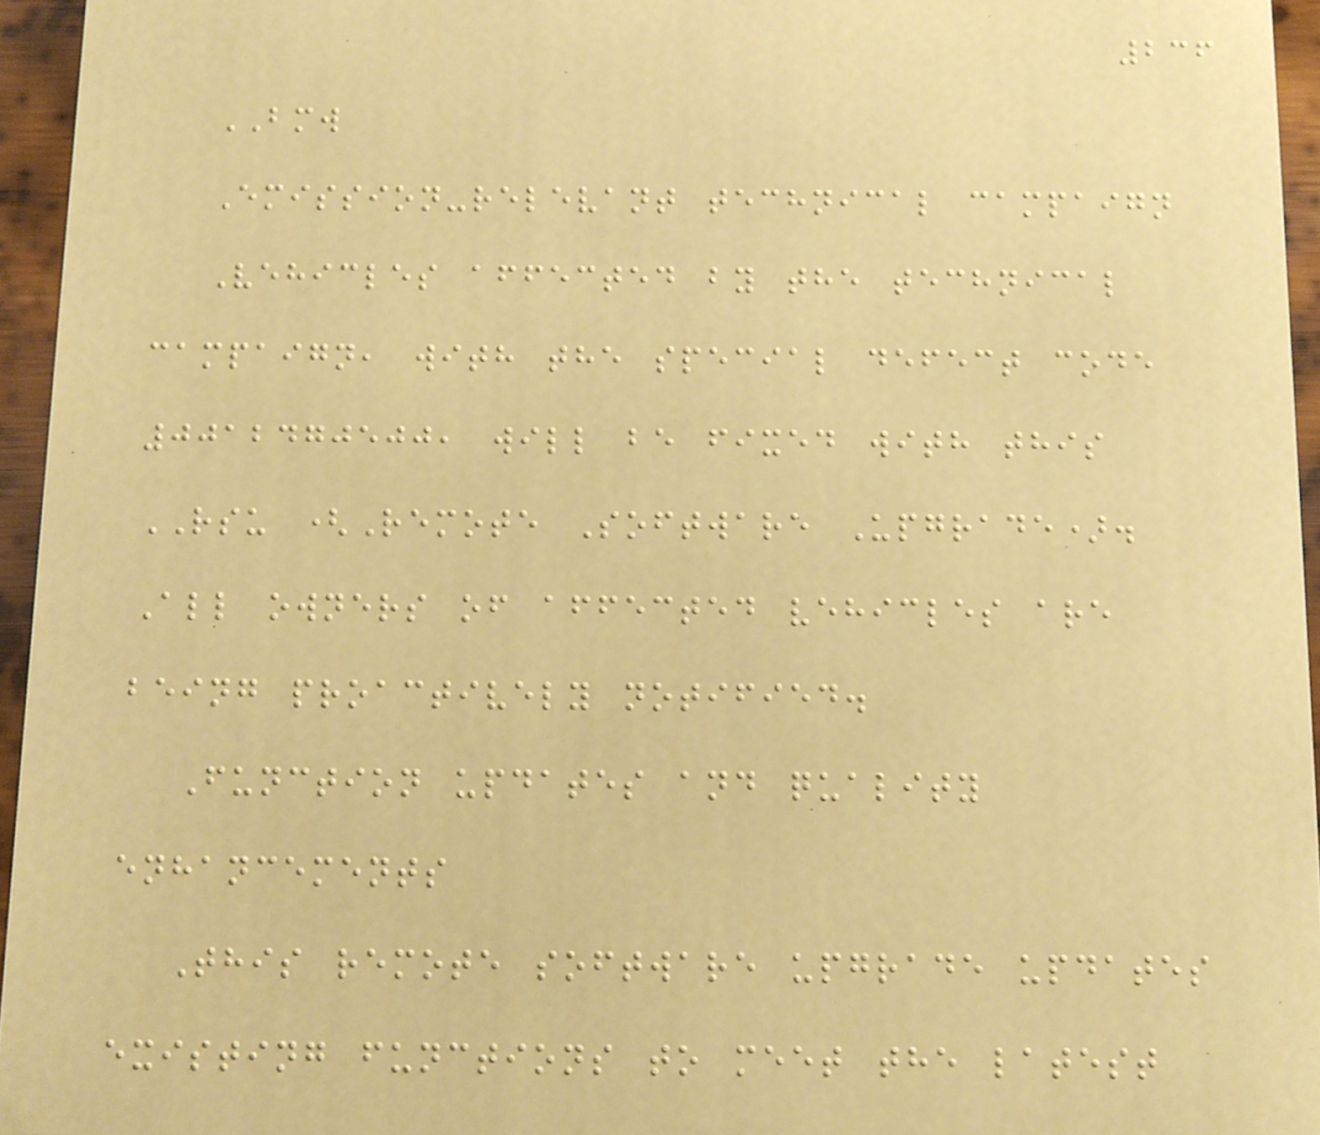236
BMW
Emission-relevant technical campaign
Vehicles affected by the technical
campaign, with the special defect code
0012470500, will be fixed with this
RSU (Remote Software Upgrade).
All owners of affected vehicles are
being proactively notified.
Function updates and quality
enhancements
This remote software upgrade updates
existing functions to meet the latest
